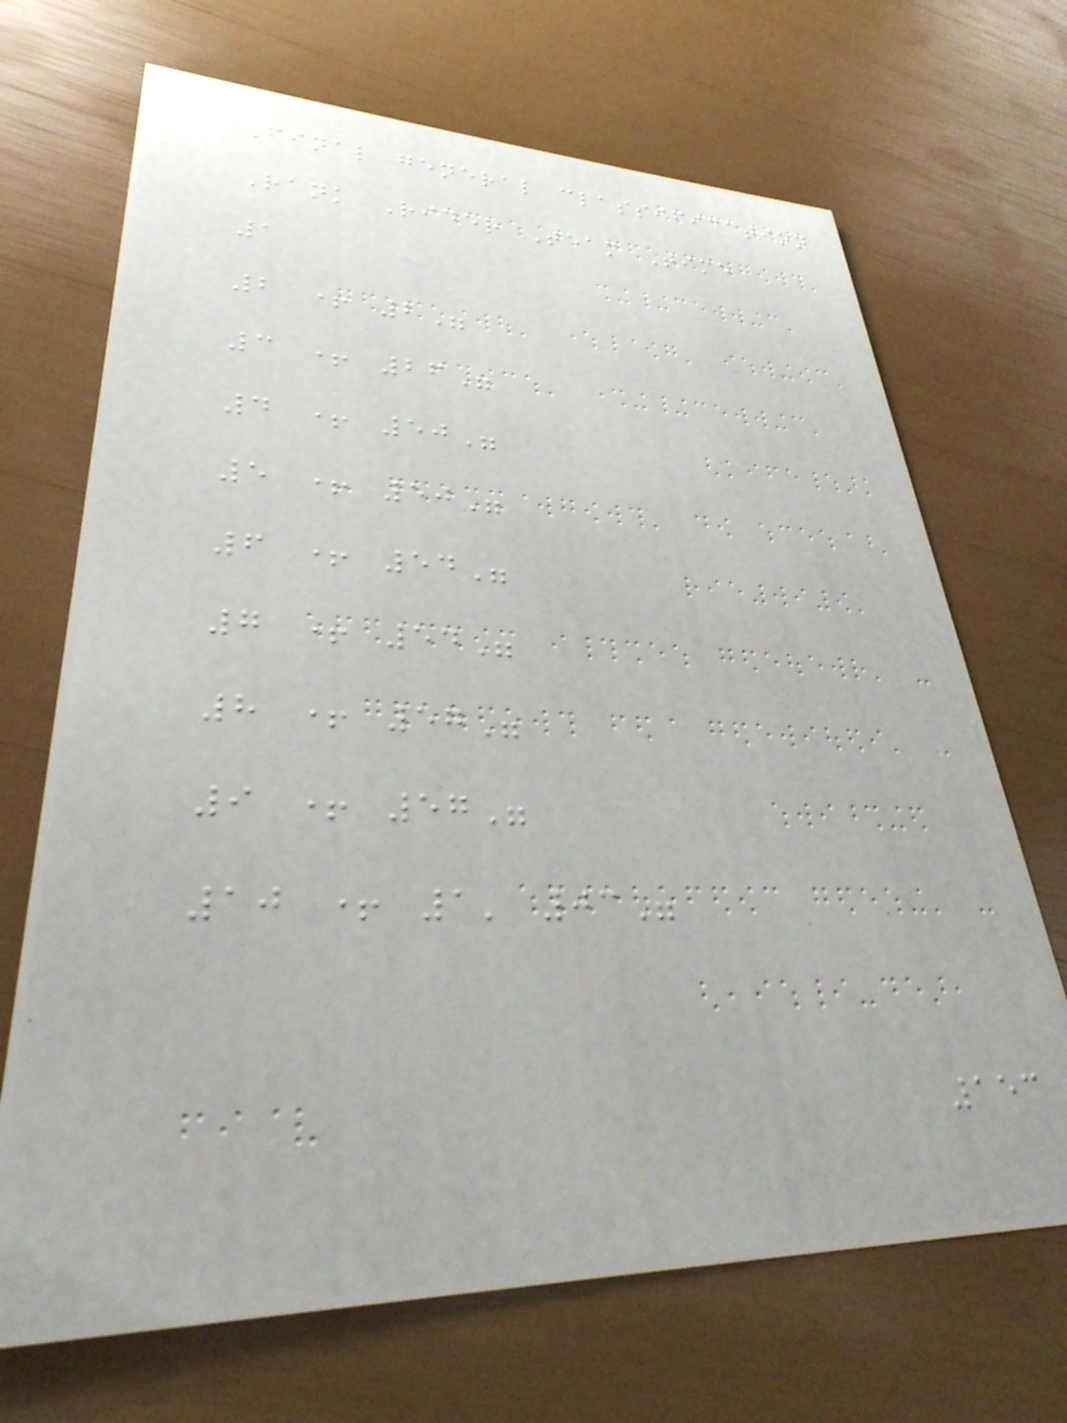Final general classification
Rank Rider Team Time
1
2 + 2"
3 + 26"
4 + 50"
5 + 50"
6 + 54"
7 + 54"
8 + 57"
9 + 57"
10 + 1' 03"
153
